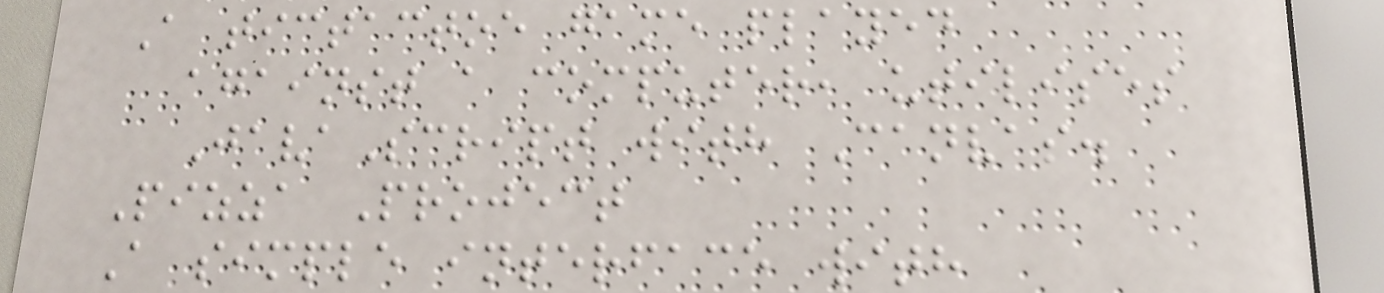A tictactoe game played
against a computer, utilises
JavaScript with Canvas.
Pizza Project
A simple interface with
